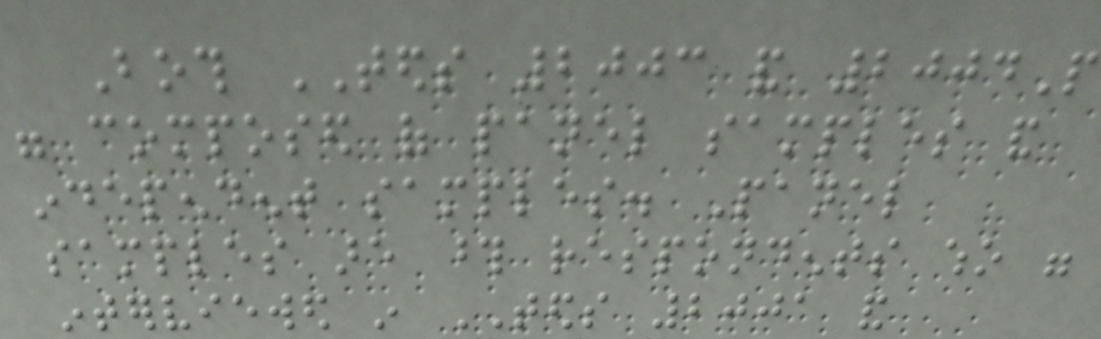Both TEDS 2003 and 2004P
were composed of panel samples and
independent samples. Panel
samples are those respondents who were
interviewed in TEDS 2001 and
